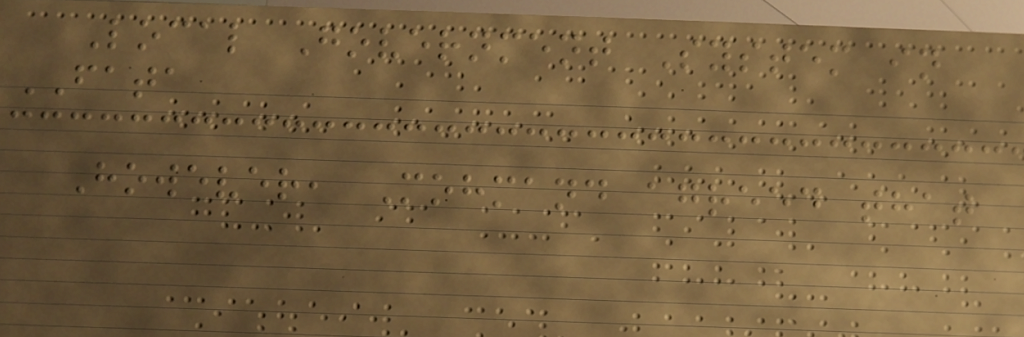Local Government System in
FATA
However, Mohmand agreed that
